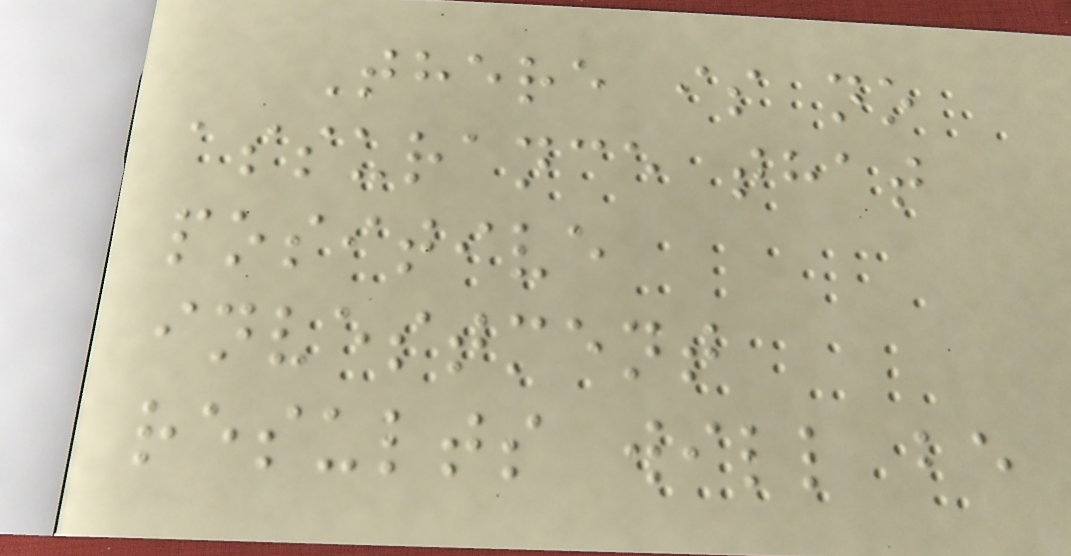There is no
assurance that
positive
investment
results will be
